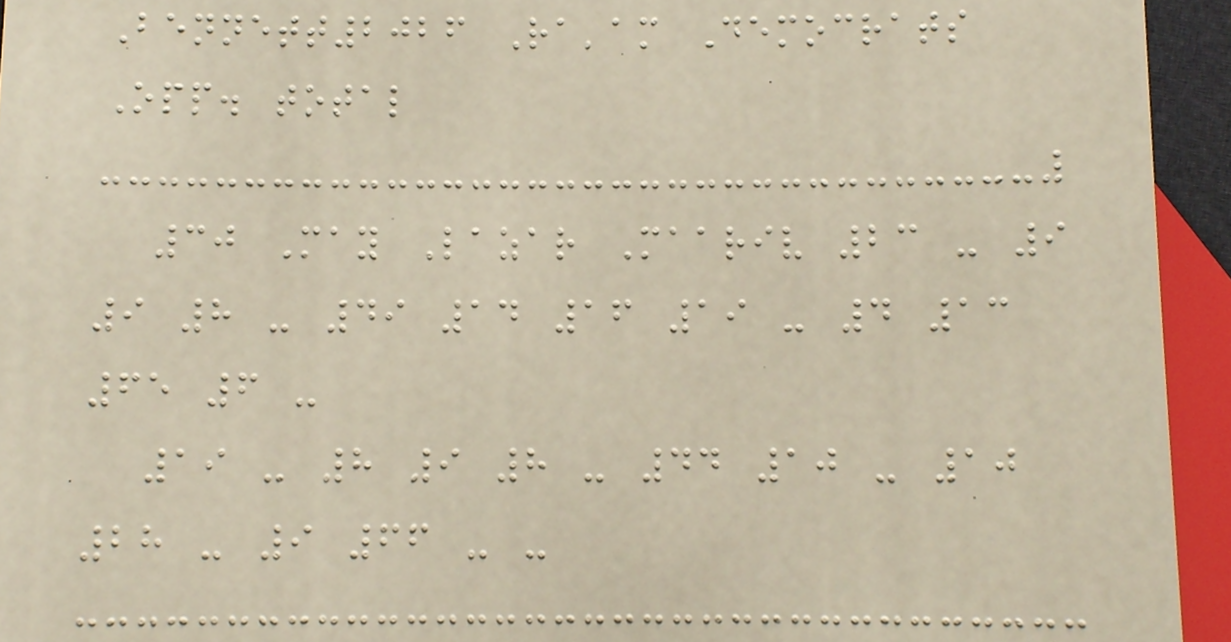Bennett2026 Ra'am Democrats
Opp. total
30 May Lazar Maariv 23 - 9
9 8 - 49 14 16 19 - 4 13
65 6 -
19 - 8 9 8 - 44 10 - 10
28 - 9 66 - -
